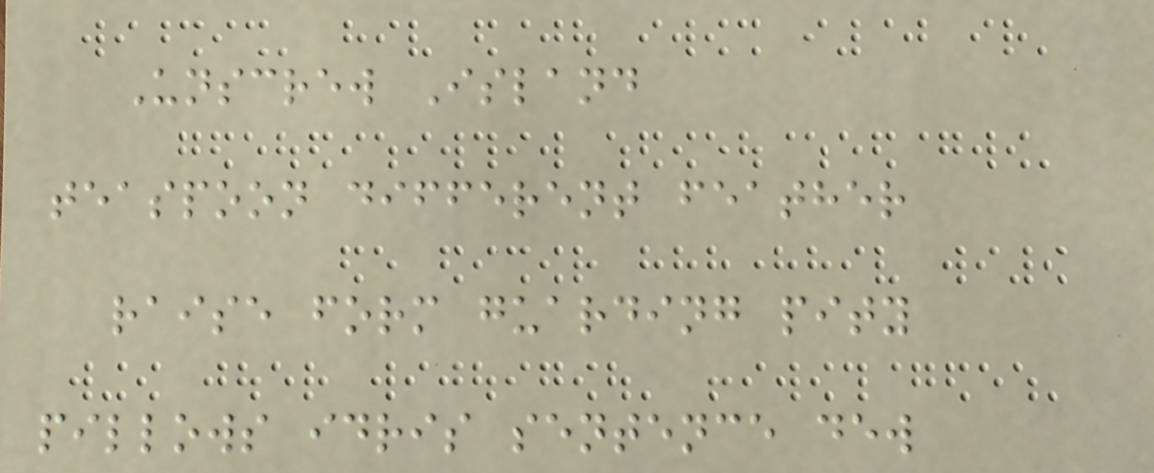Unscrew Island
teaspoon different feather
raise form guarding pity
pillows idris sentence dew
